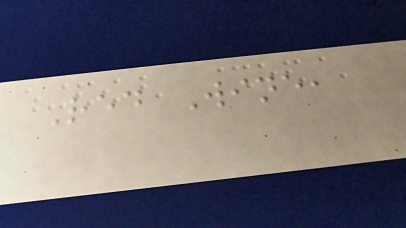Red Wine,
